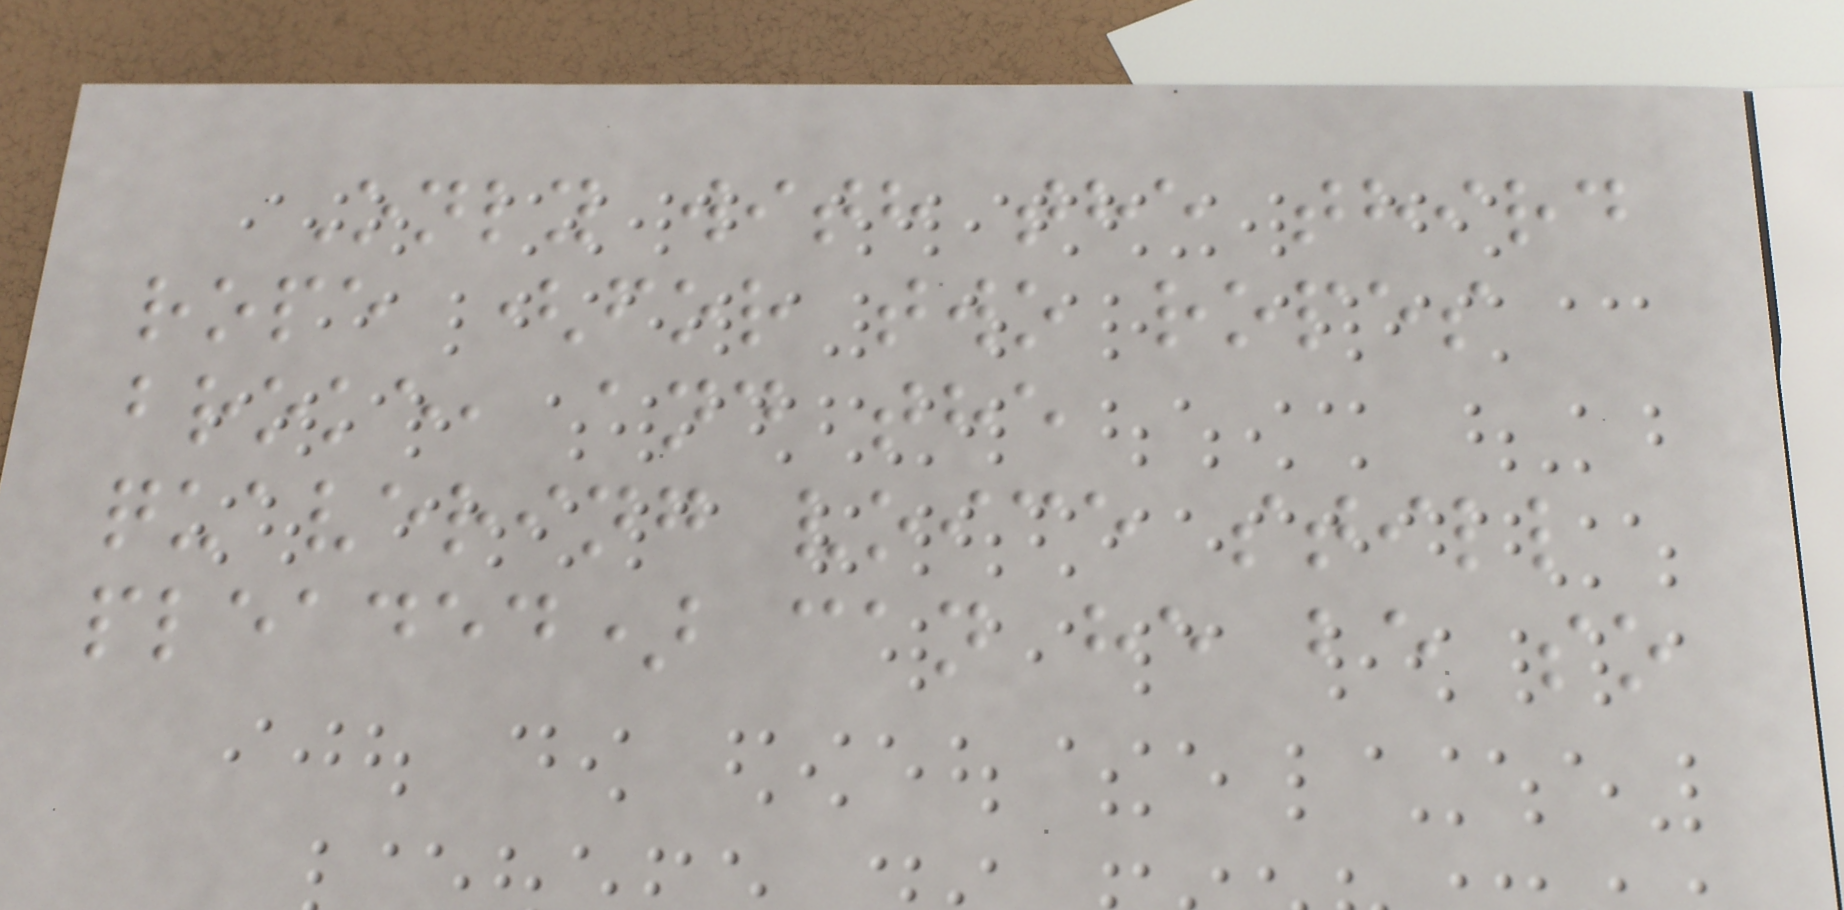Only with the third
rope (for two ropes
broke, and the
quavering voice still
pleaded) can he be so
